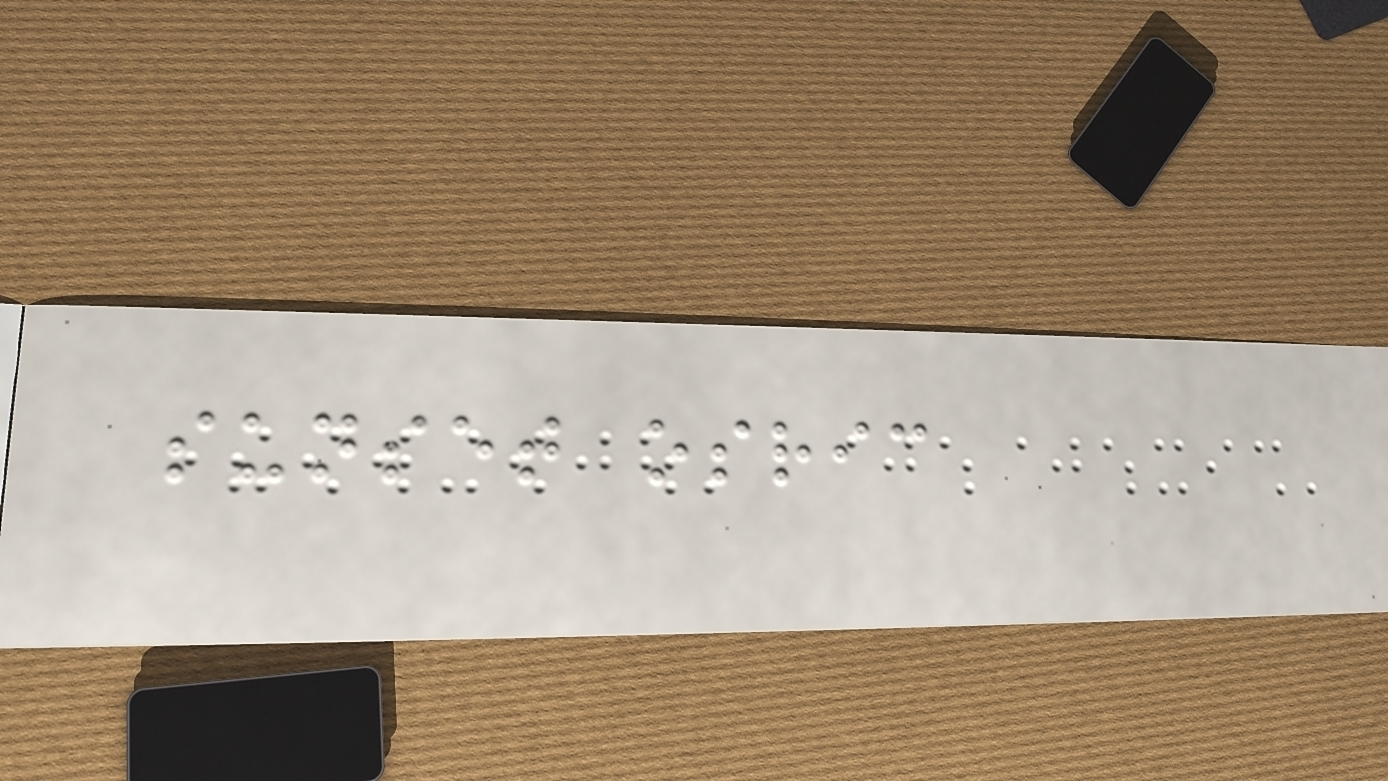sunset osric
